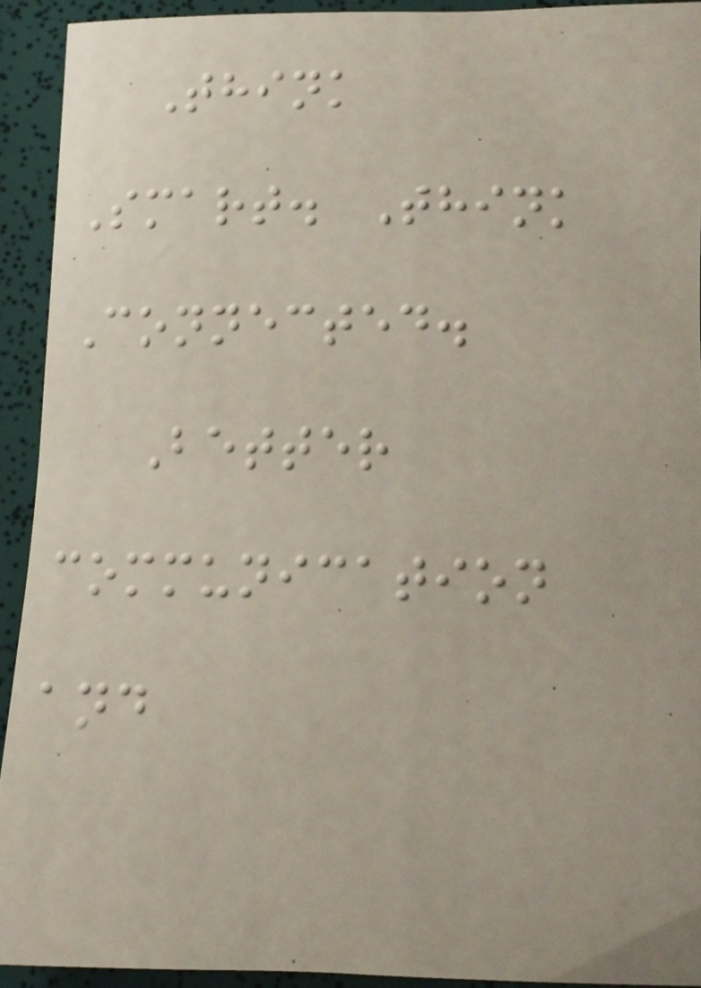Think
Smart. Think
Connected.
Better
communication
and
